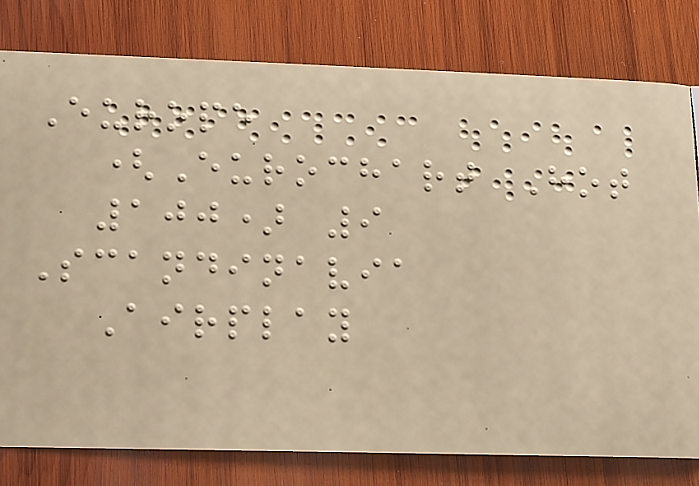Europe
(Eurochart Hot
100) 9
Scandinavia
Airplay
